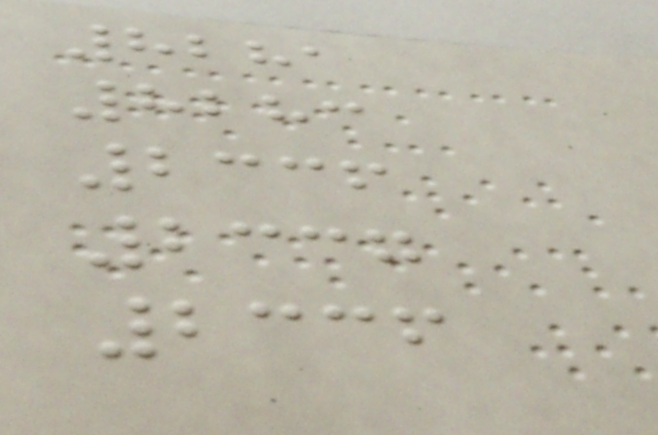8281
8283
2336
2337
2336
